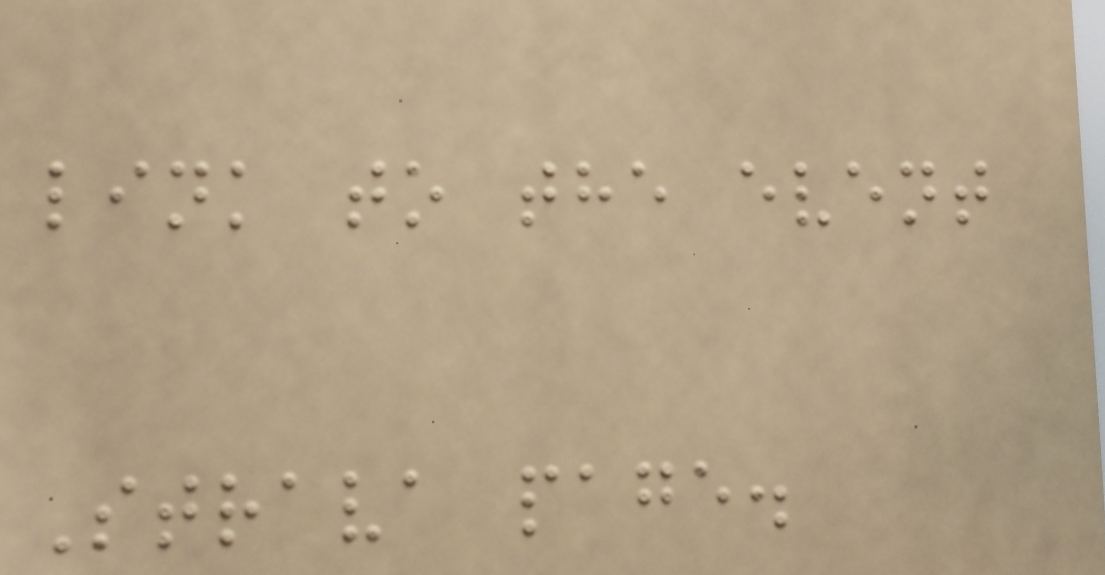link to the event
Strava page.
